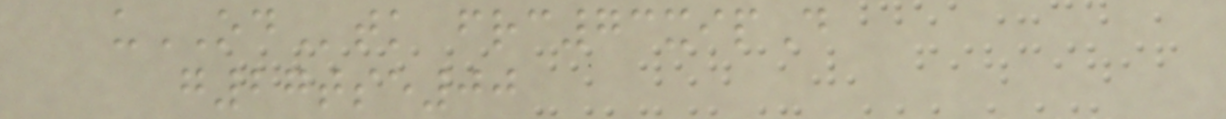uODtk frc73xipD
g27tse00
